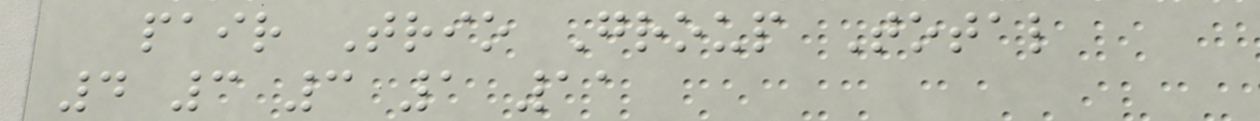pair Trio Group Total
4 3 3 1 11
